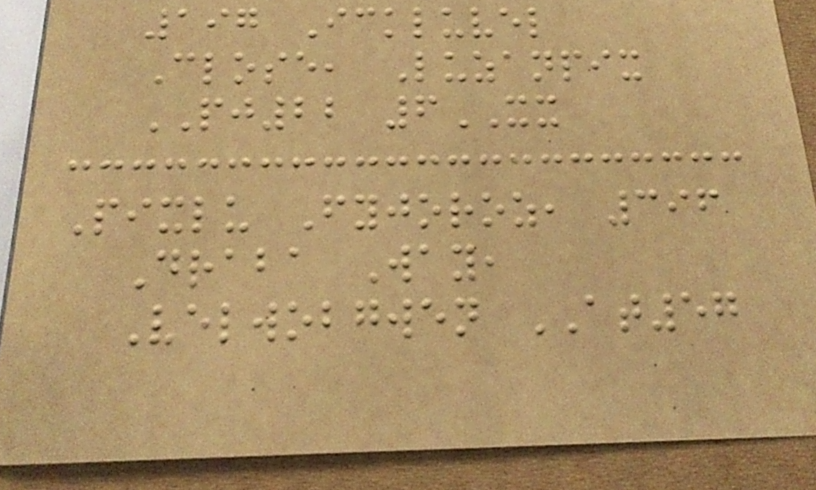197 Ickluvel
Close, Luzanpix
PJ22 6XX
Pixlu Fyjoroz, 396
Draba Way,
Velwobgwen AT57
